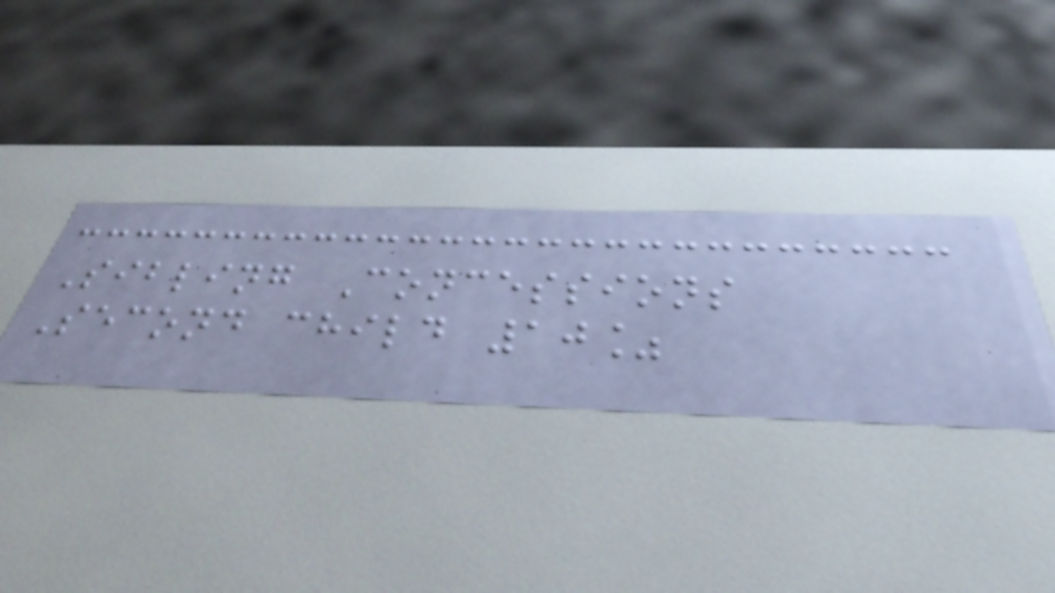Sibling Concessions
Second child 10%
